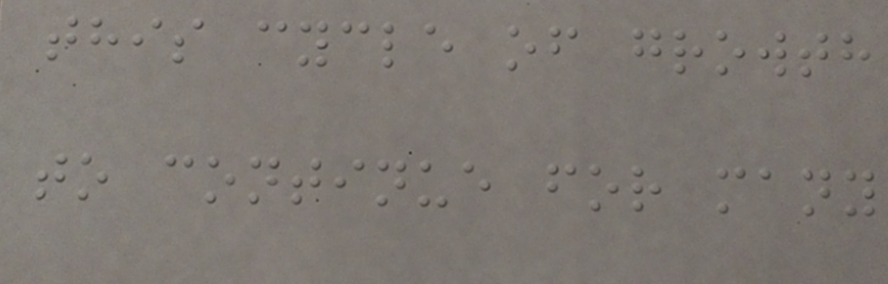this cycle of growth
to continue for many
